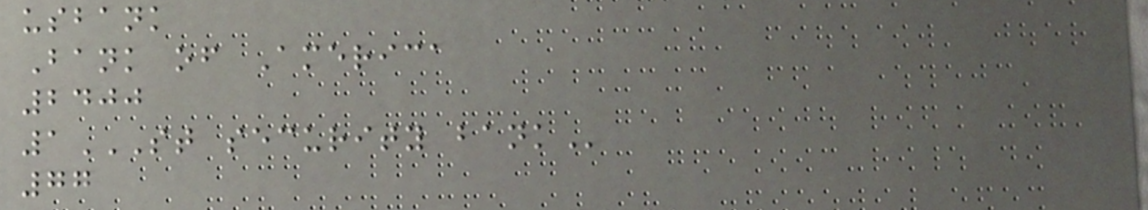usbank
Bank of America
2400
1ST SECURITY BANK
77
